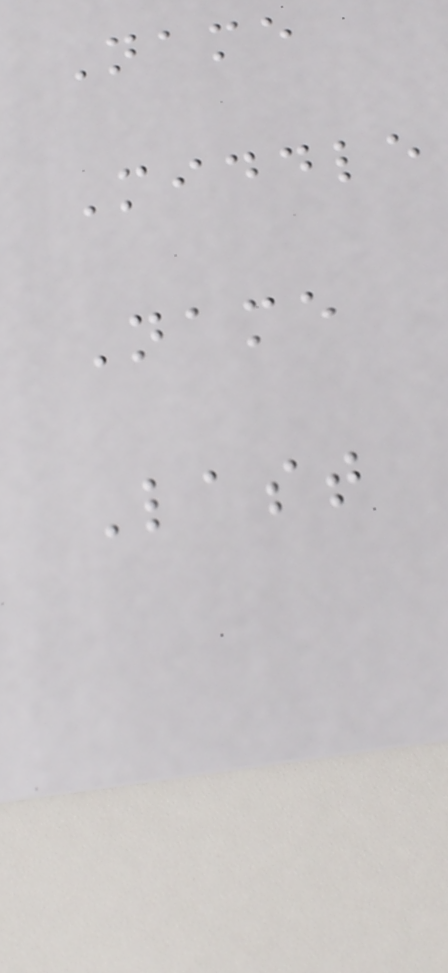Name
Middle
Name
Last
